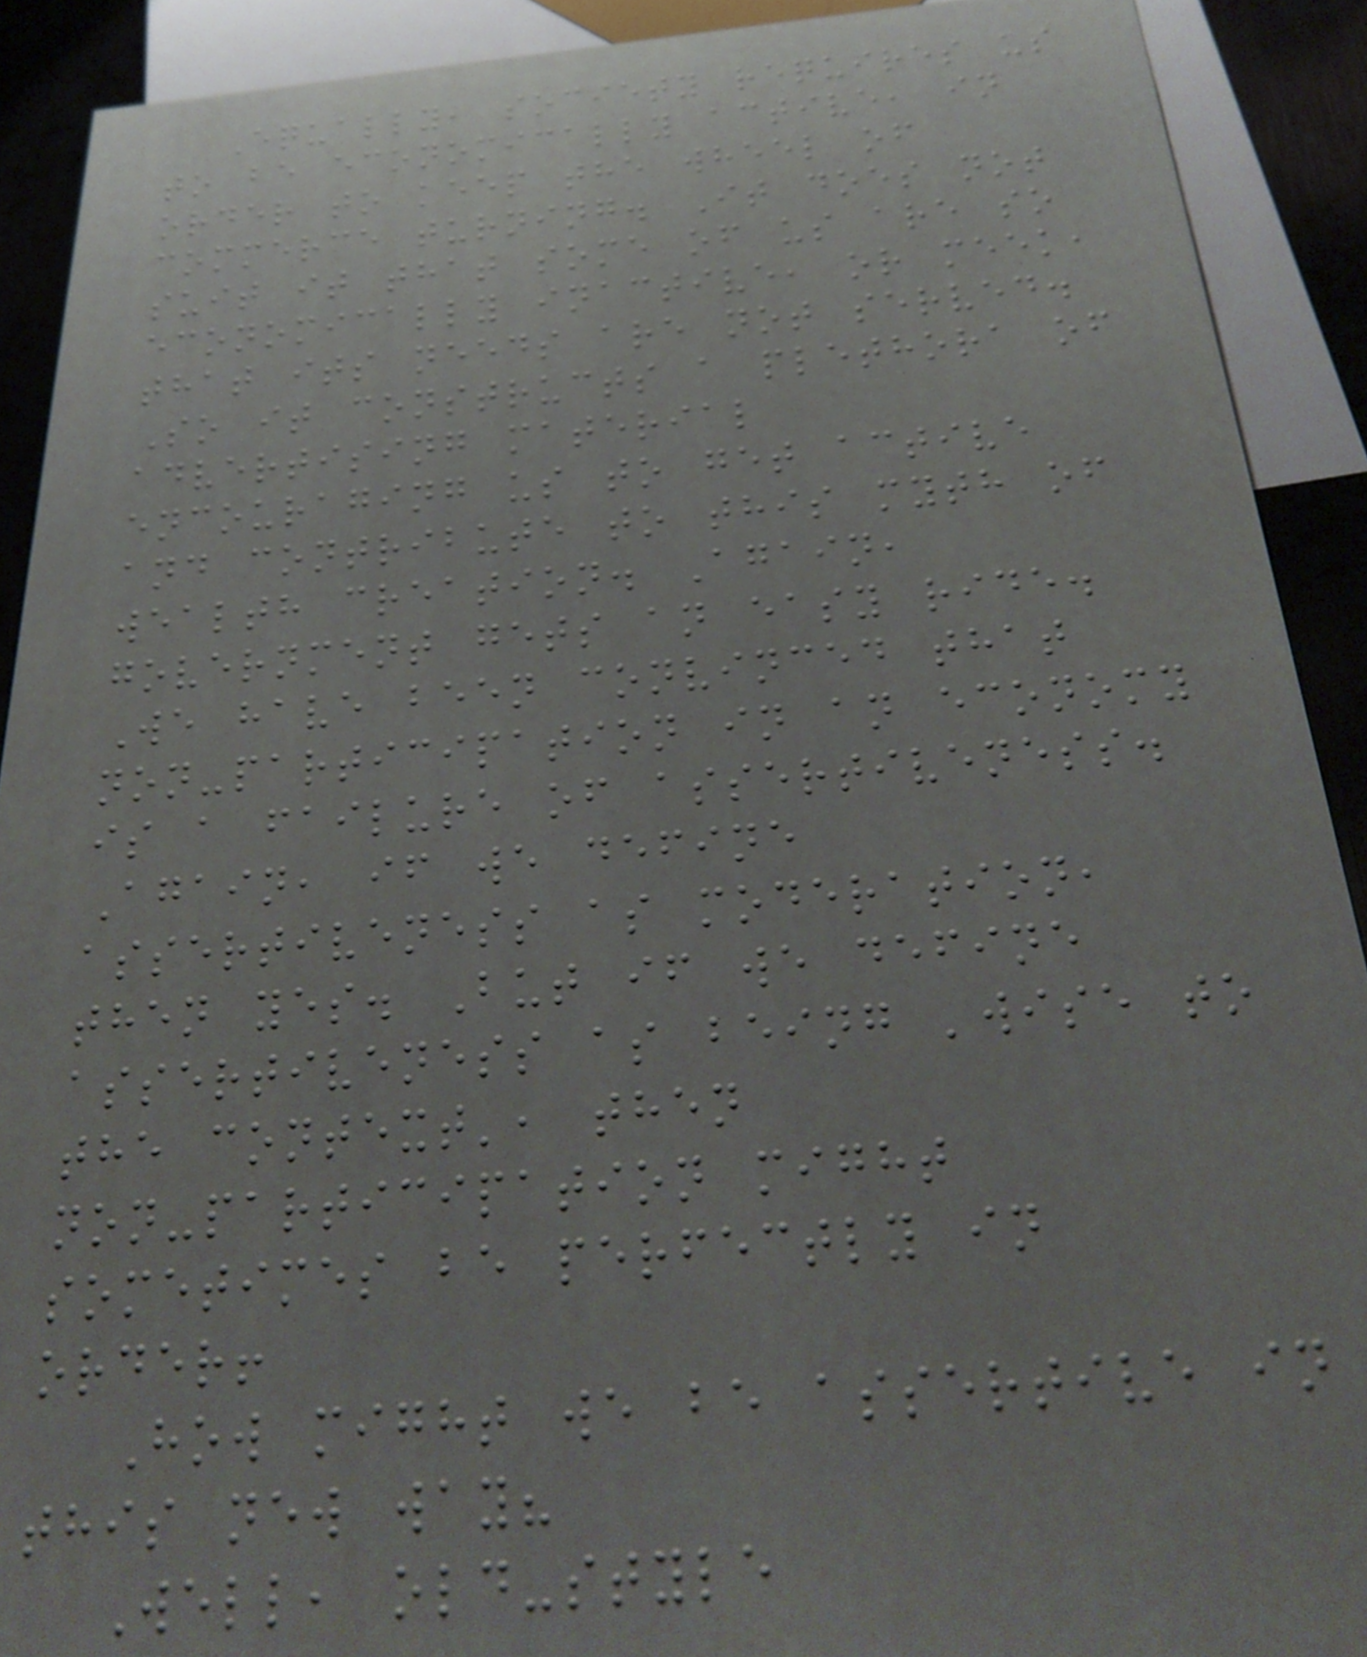Equally, society requires us
to be economically active, in
order to keep the wheel of
commerce turning. It does not
suit it that some of us are so
economically inactive, or meek,
that its needs are not served.
So it constructs a plethora of
advertising material
encouraging us to get active
and contribute to this myth of
wealth creation. Again,
government gets an easy ride.
We have been convinced that
non-participation in an economy
is a failure of assertiveness.
Again, if we define
assertiveness as moderation,
then yes. But if we define
assertiveness as being 'wise to
the context', then
non-participation might
sometimes be perfectly in
order!
How might we be assertive in
this new way?
Well, old-style
